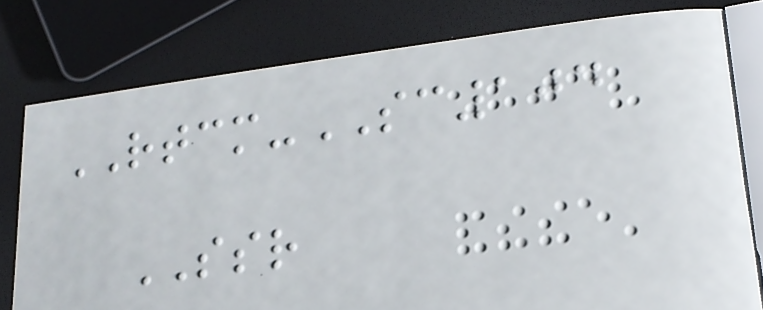RTCM-SC104
SSR
